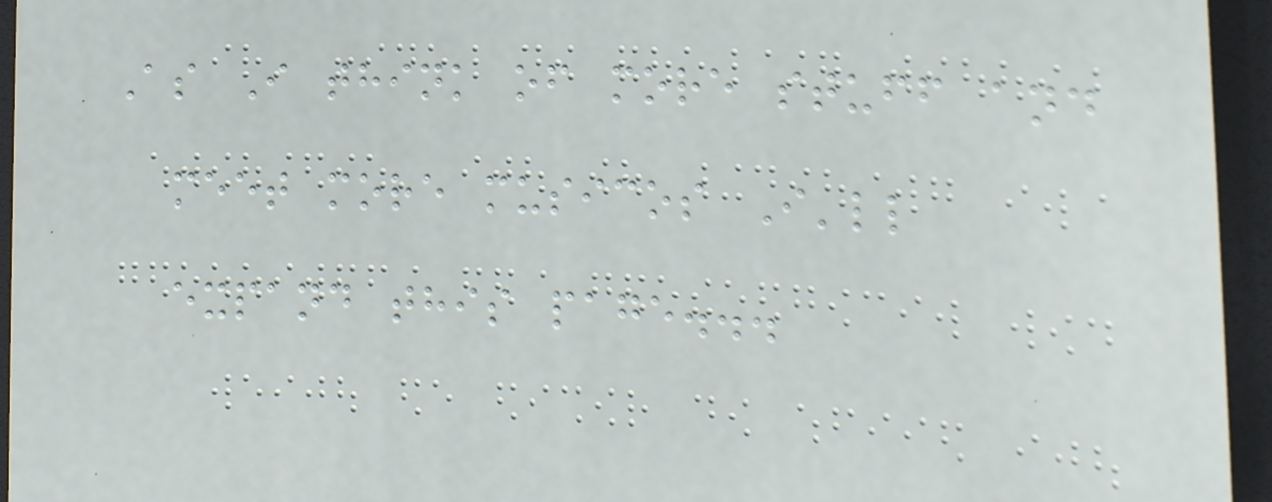As I think of more stuff and
meet more musicos I'll
expand this page...
